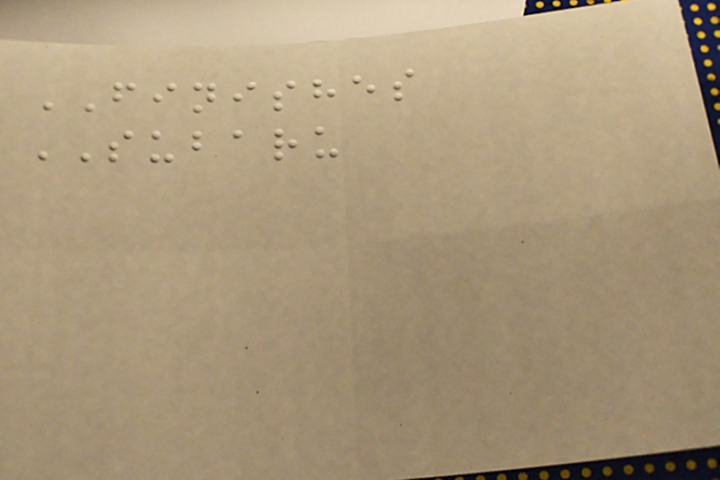FINISHES
SUBARU
